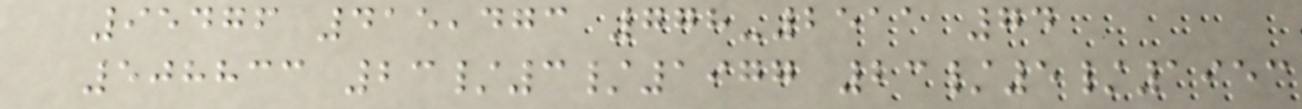95476 415,473 778-2511 74
508833 23/3/1977 23/5/1953
